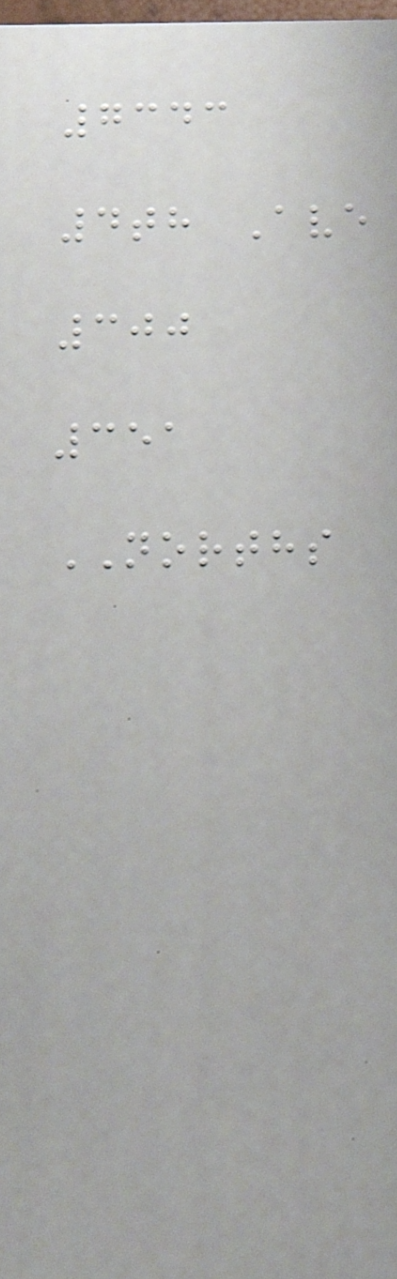7343
4th Ave
300
351
NORTHS
